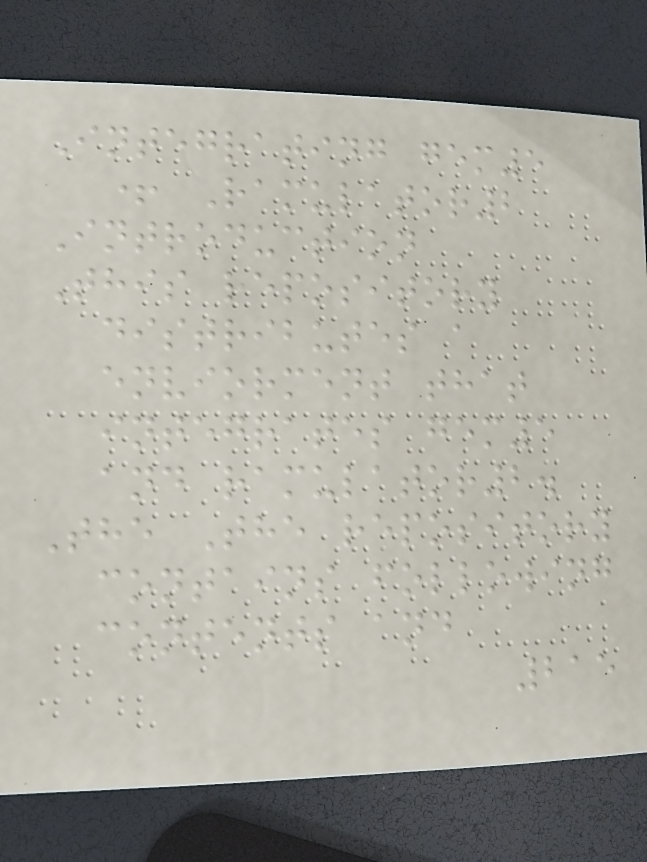Integrating gem5
+ Ramulator2
Introduction
This repository
distributes a
enviorment that
integrates gem5
and ramulator2.
The The repository
contains following
contents and
215
